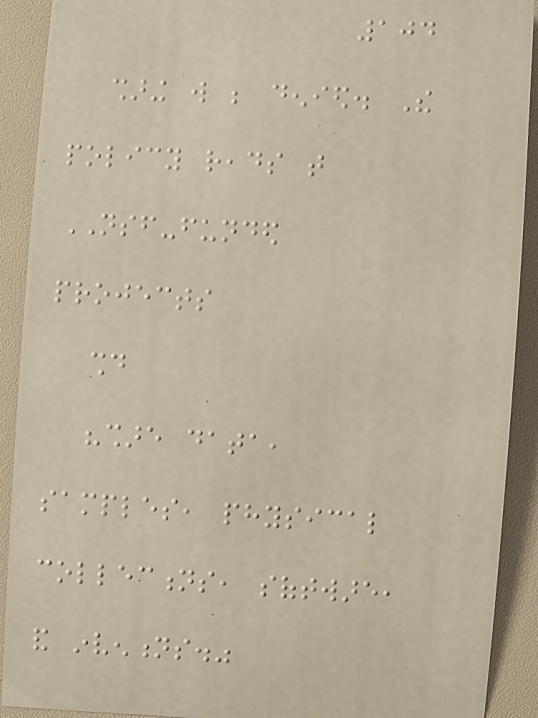104
sharing will be denied. The
policy reads that
NSF-funded
projects
should
"share data,
samples, physical
collections, software,
and inventions."
